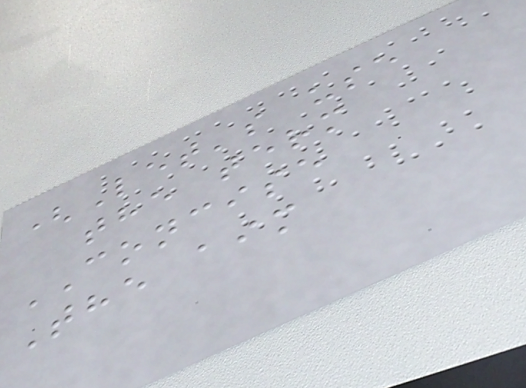(Let's use
the term
CONCISE
The aim
